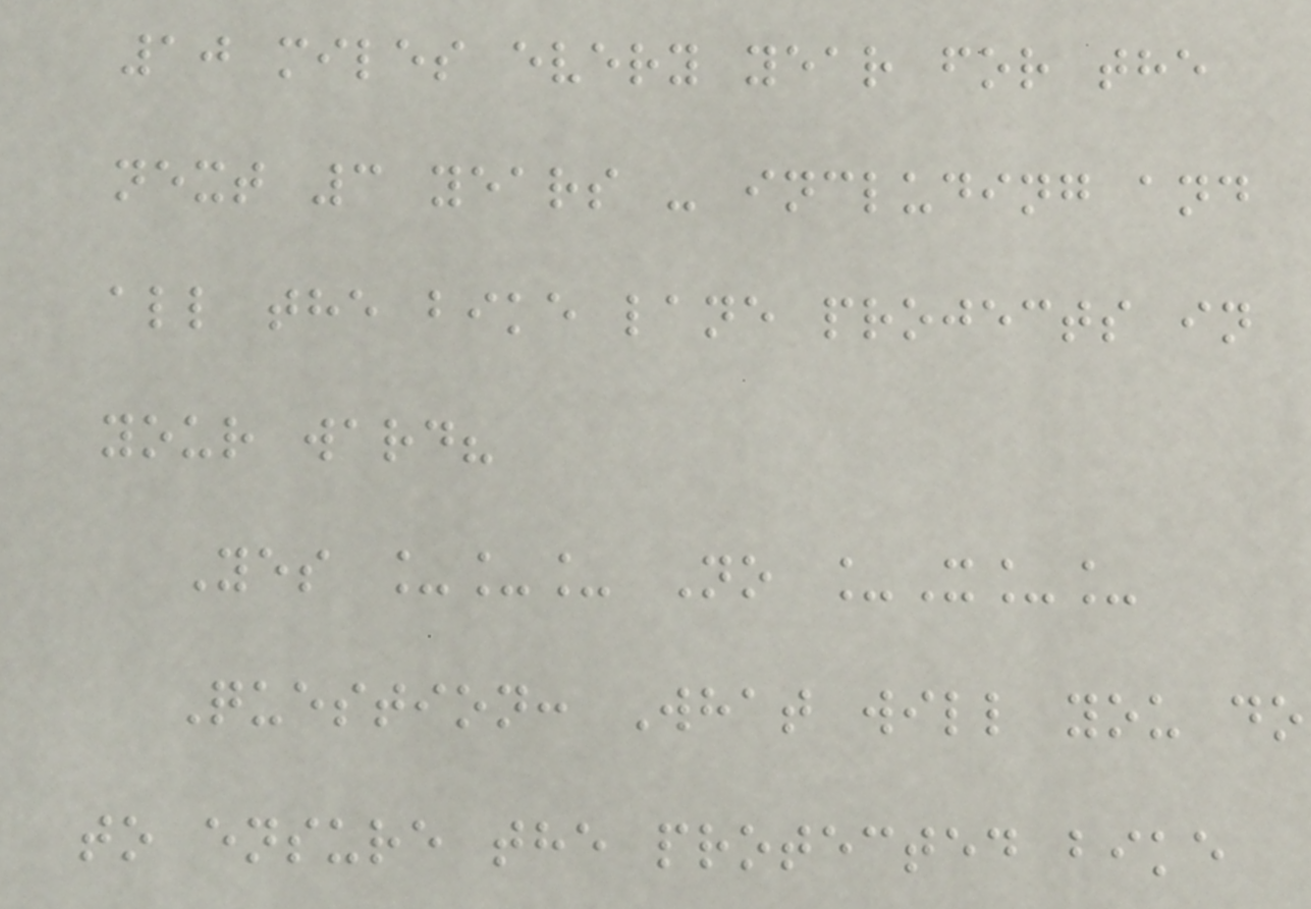10 miles every year for the
next 3 years - including and
all the bike lane projects in
your ward?
Yes ___ No _X__
Question: What will you do
to ensure the protected bike
